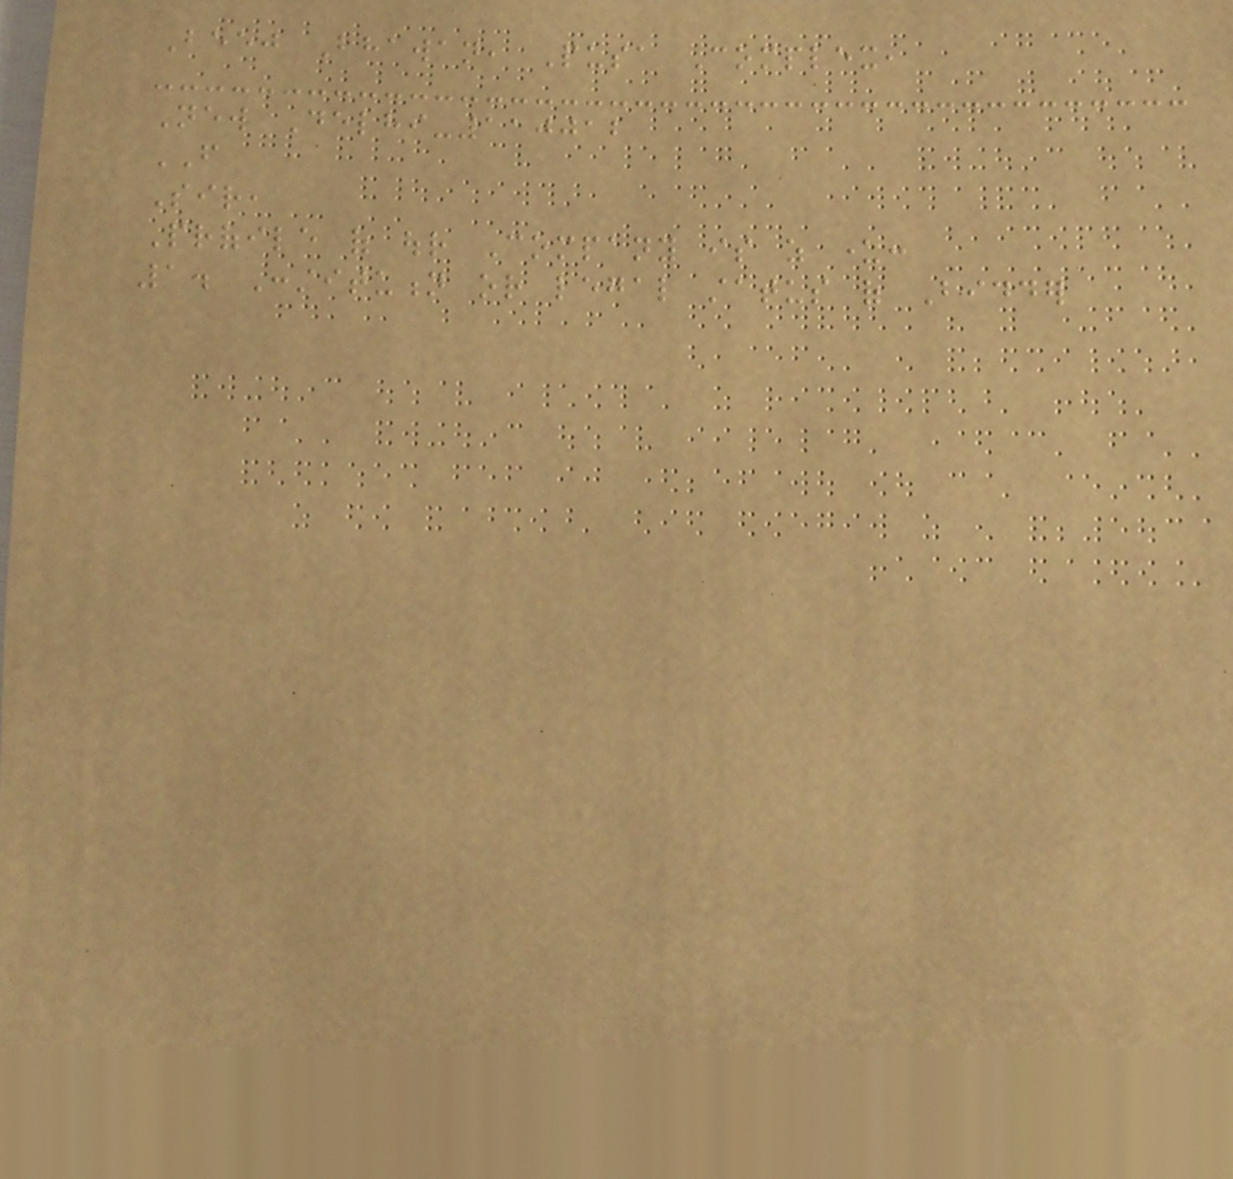Beej Bhawan, Pusa Complex,
New Delhi-110012
FROM
Sir,
Profile of our Company is as under:
1. Constitution or legal status of Bidder
